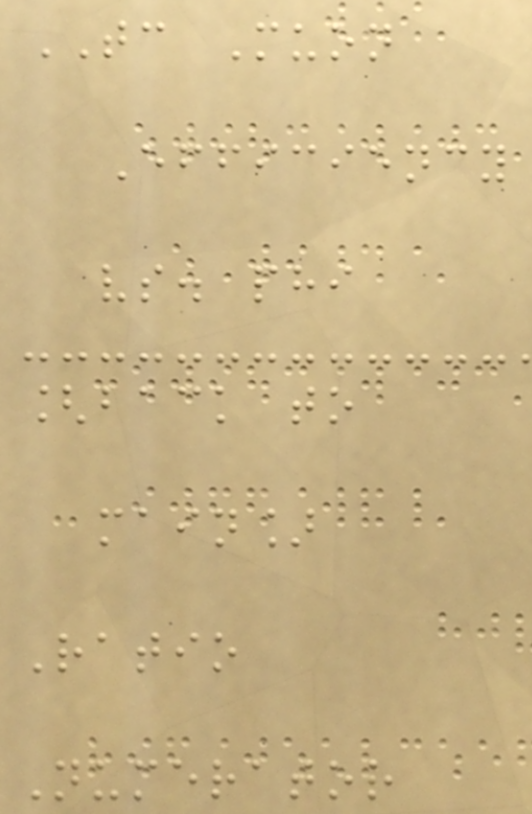TC Muon
Efficiency
vs. phi
[back to
main]
Ratio
Numerator
